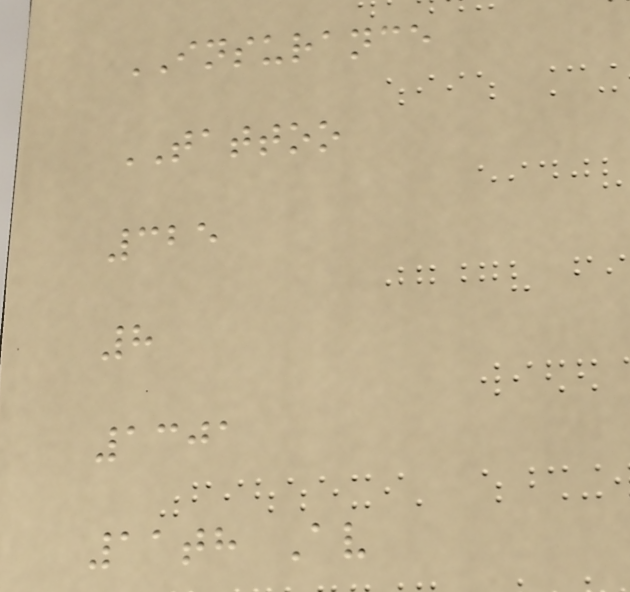INSURANCE
TATTOO
325
8
1301
11th Av
